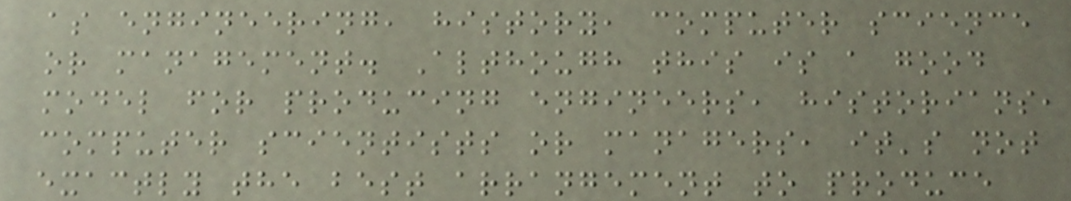as engineering, history, computer science
or management. Although this is a good
model for producing engineers, historians,
computer scientists or managers, it's not
exactly the best arrangement to produce
